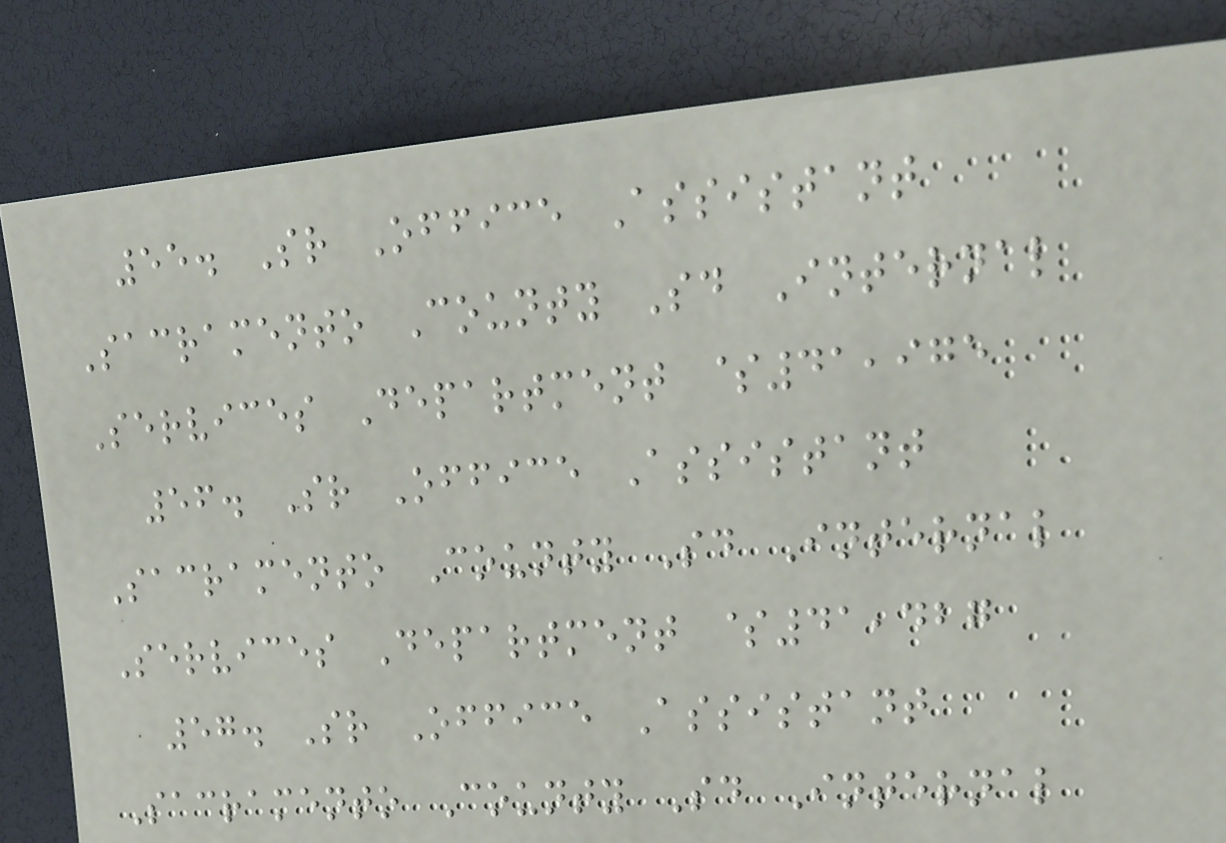55. Sr Office Assistant
Sacramento County Sd Internal
Services Department $41,975
56. Sr Office Assistant
Sacramento County Sd Internal
Services Department $41,427
57. Sr Office Assistant
Sacramento County Sd Internal
